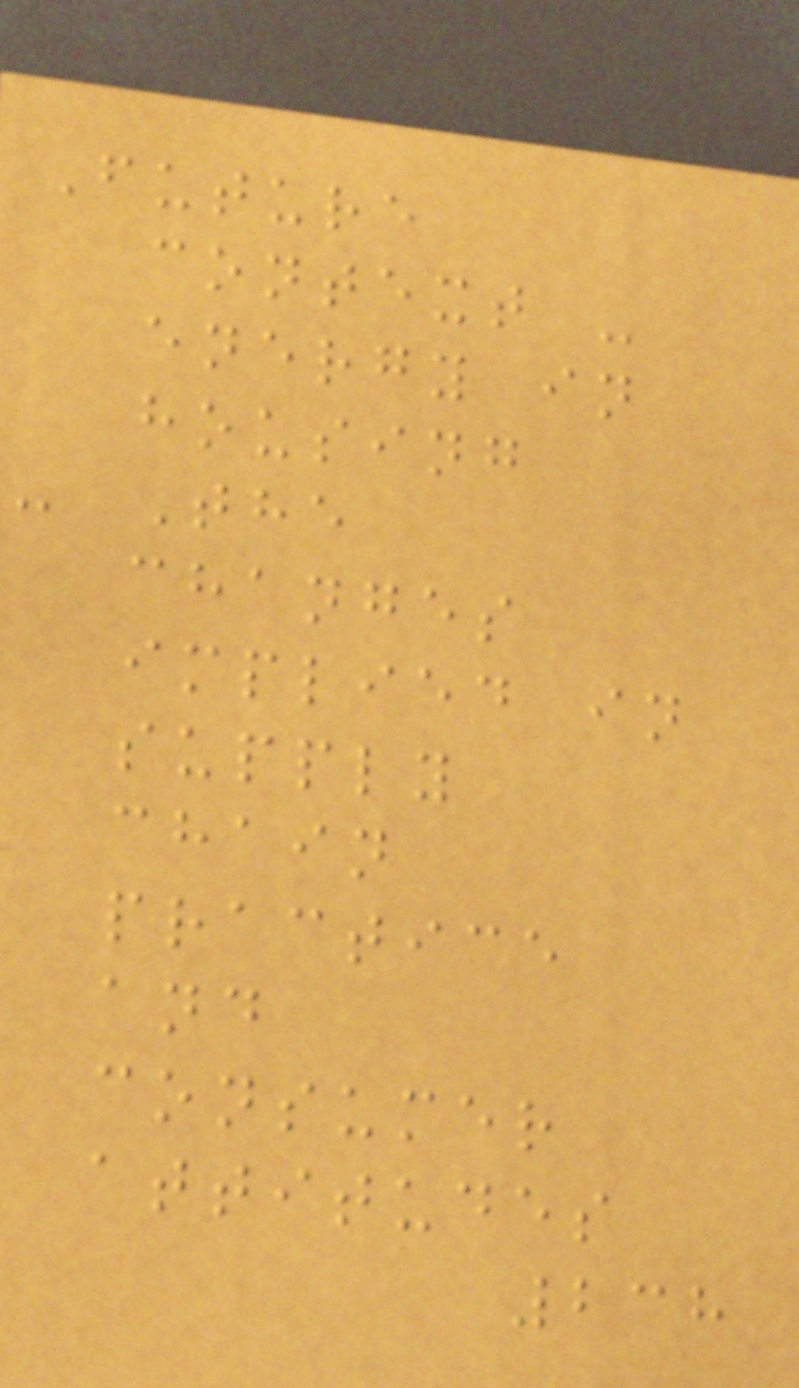Future
context -
energy in
housing
- The
changes
implied in
supply
chain
practice
and
consumer
attitudes
238
